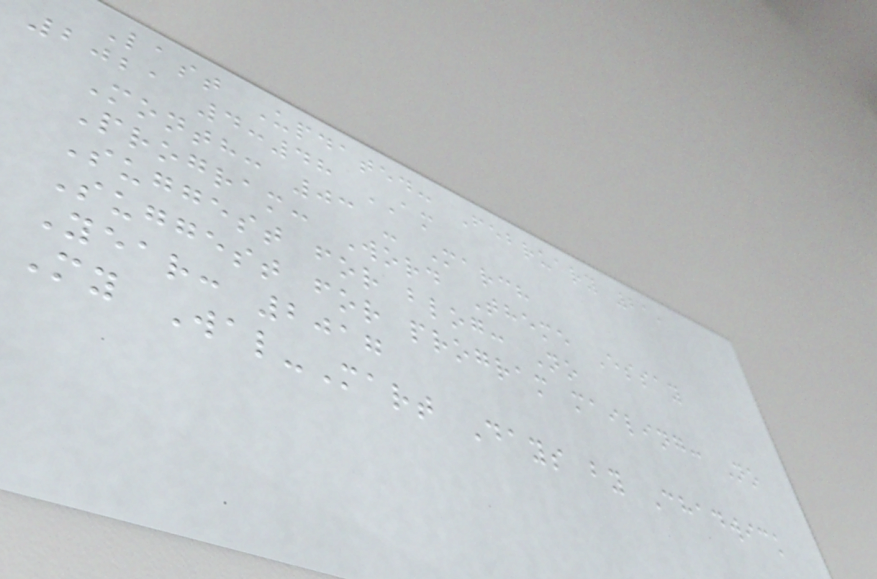Last Updated: February 21,
2021 4:48 AM
Month: 03 - March
Program: Word Theme Essay
Suggest for blog: No
Suggest for program mailing: No
Year: 2017
My Wal-Mart Days by Chadwick
